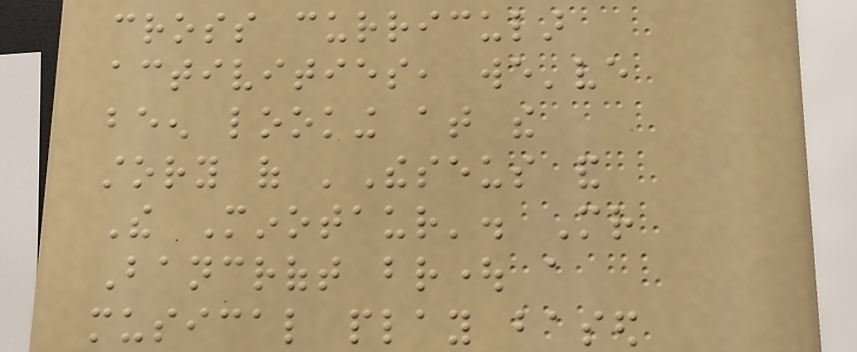cross curricular
activities, we've
been looking at the
story of 'Theseus and
The Minotaur'. Mr
Bancroft brought a
musical play based
